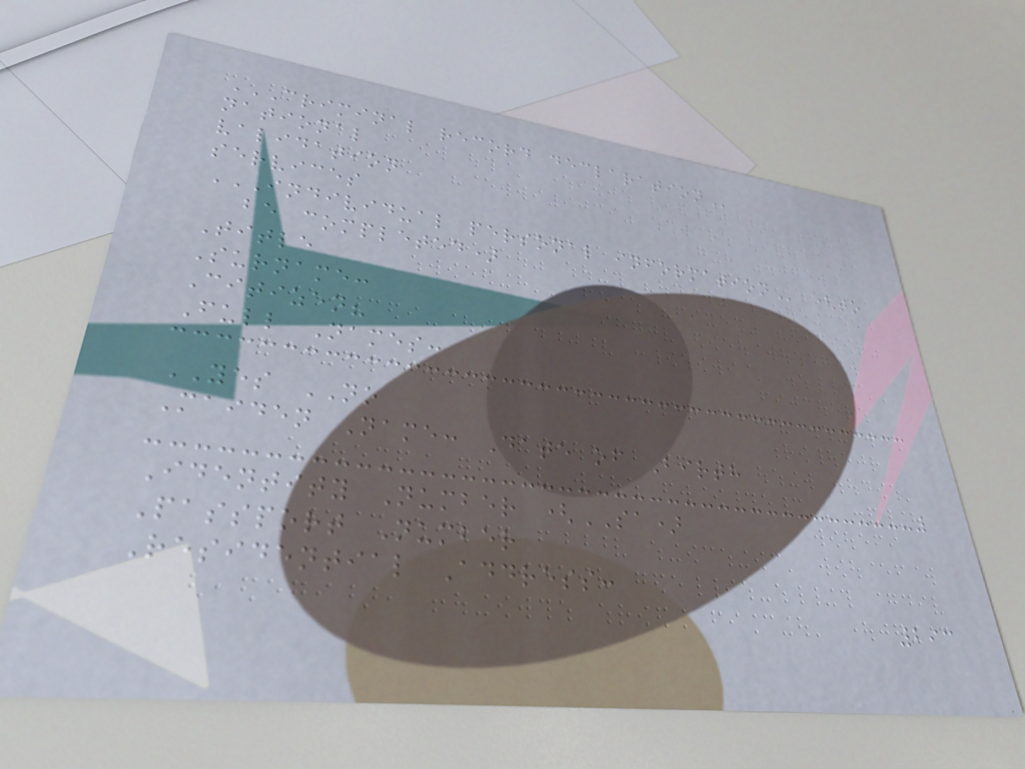CRIMINAL RECORD DECLARATION
national
validation
services
INDIVIDUAL PERSONAL INFORMATION (to
be completed)
Title
Surname:
Citizen?
Full Names:
YES NO
Maiden Name: Date of Birth
Identity Number (SA)
Passport Number
Residential Address:
293
